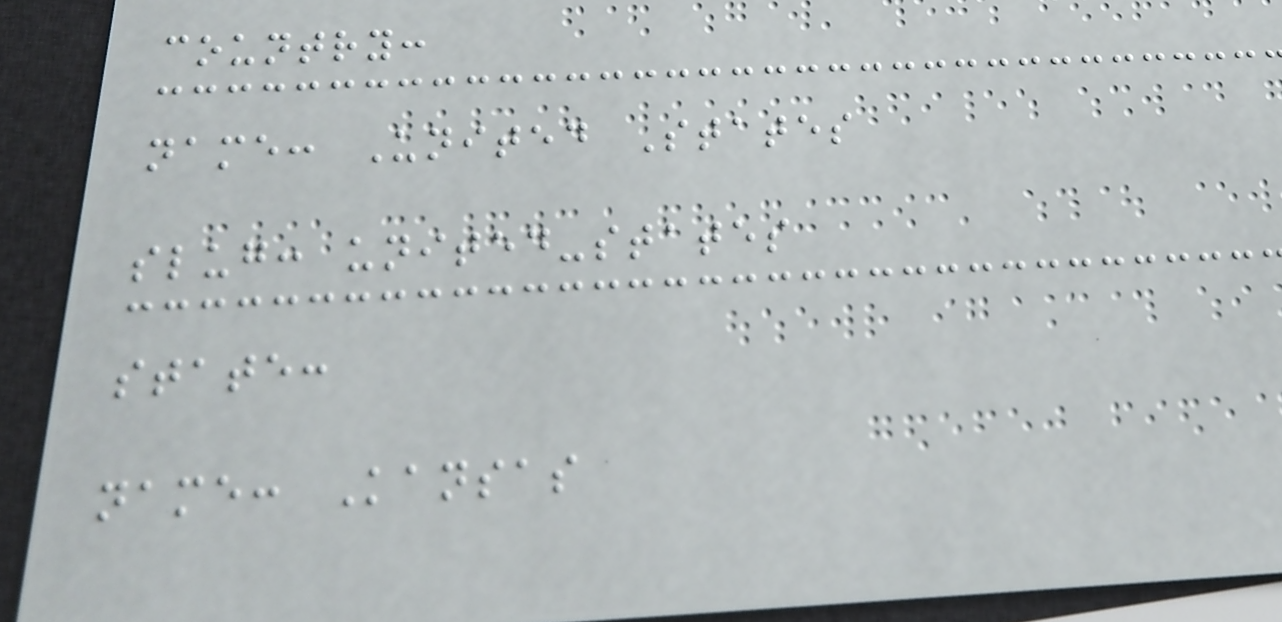country:
name: United States
slug: united-states
state:
name: Kansas
